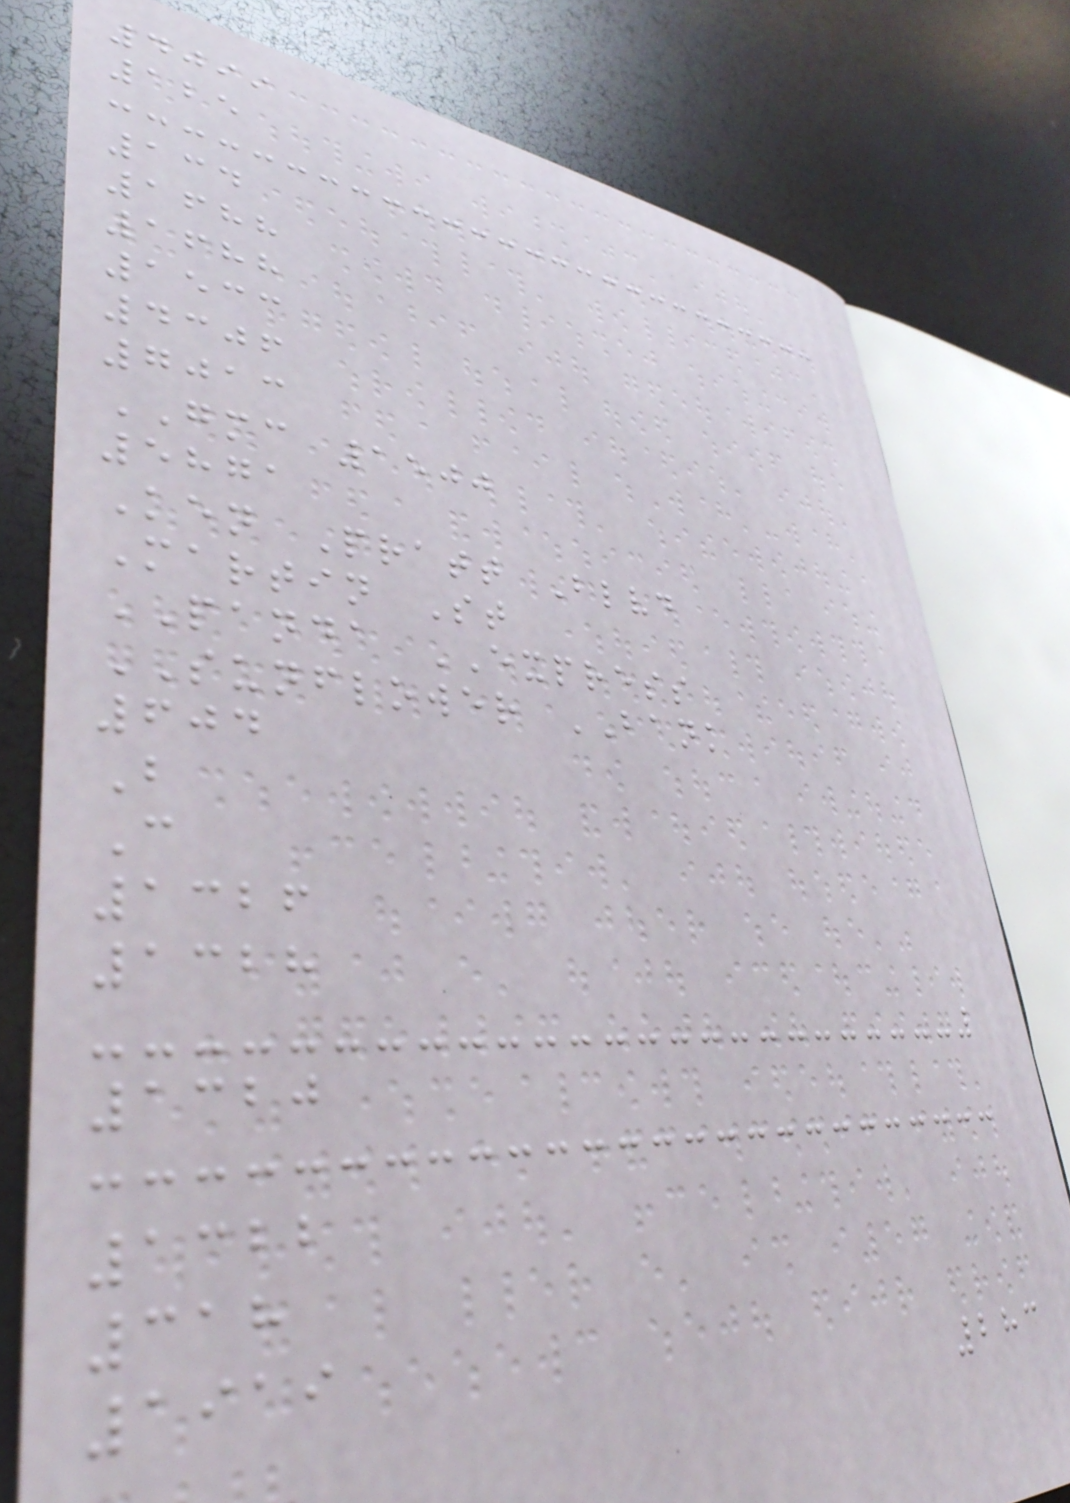4099
125
134
1688
1688
1533
4306
7013
GMC 1500
5871
Ken Pratt Blvd
Martin St
PANDA EXPRESS
SUNFLOWER BANK
604
B
C
1326
1328
1320
1322
318
1919
283
